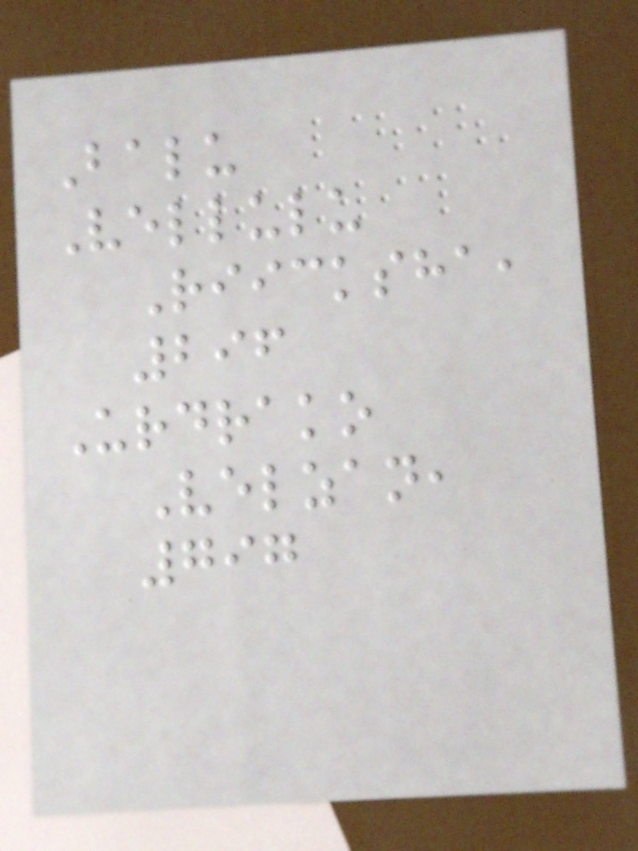Balu
Vellulu
Riicksha,
296
Urdrako
Velzan,
797
